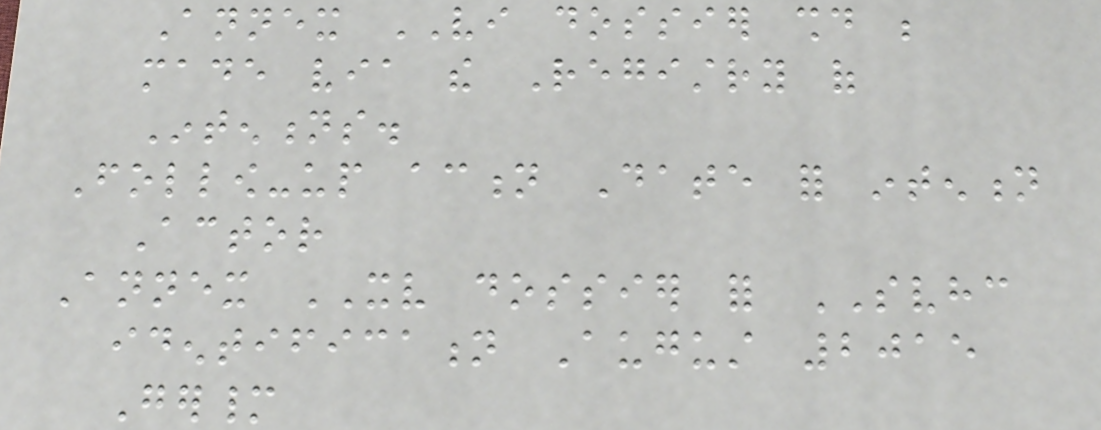Annex VI dossier should be
made via the Registry of
Intentions.
Follow-up action Date for intention
Actor
Annex XV dossier for SVHC
identification August 2015
Germany
